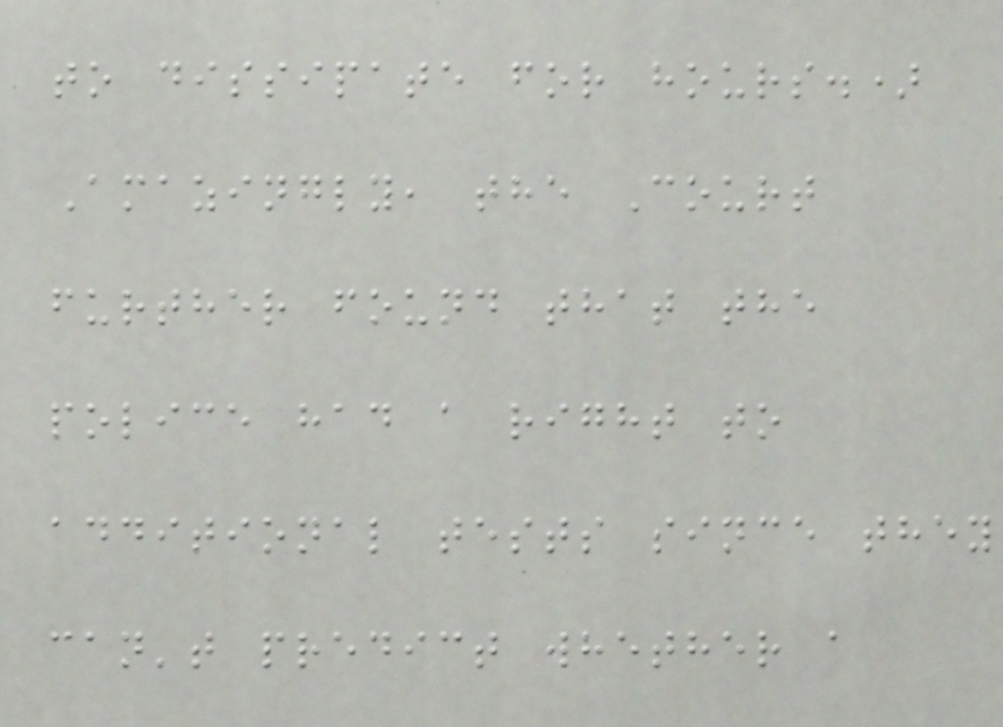to dissipate for hours.)
Amazingly, the Court
further found that the
police had a right to
additional tests since they
can't predict whether a
